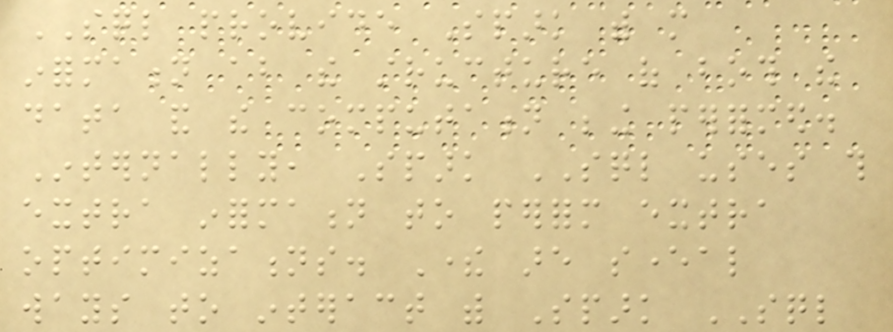SQL provide Spark with more
information about the structure of both the
data and the computation being performed.
Internally, Spark SQL uses this
extra information to perform extra
optimizations. There are several
ways to interact with Spark SQL
